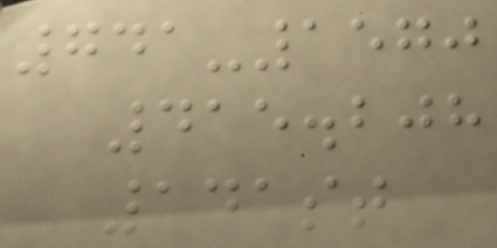741-1570
415.208
141st
